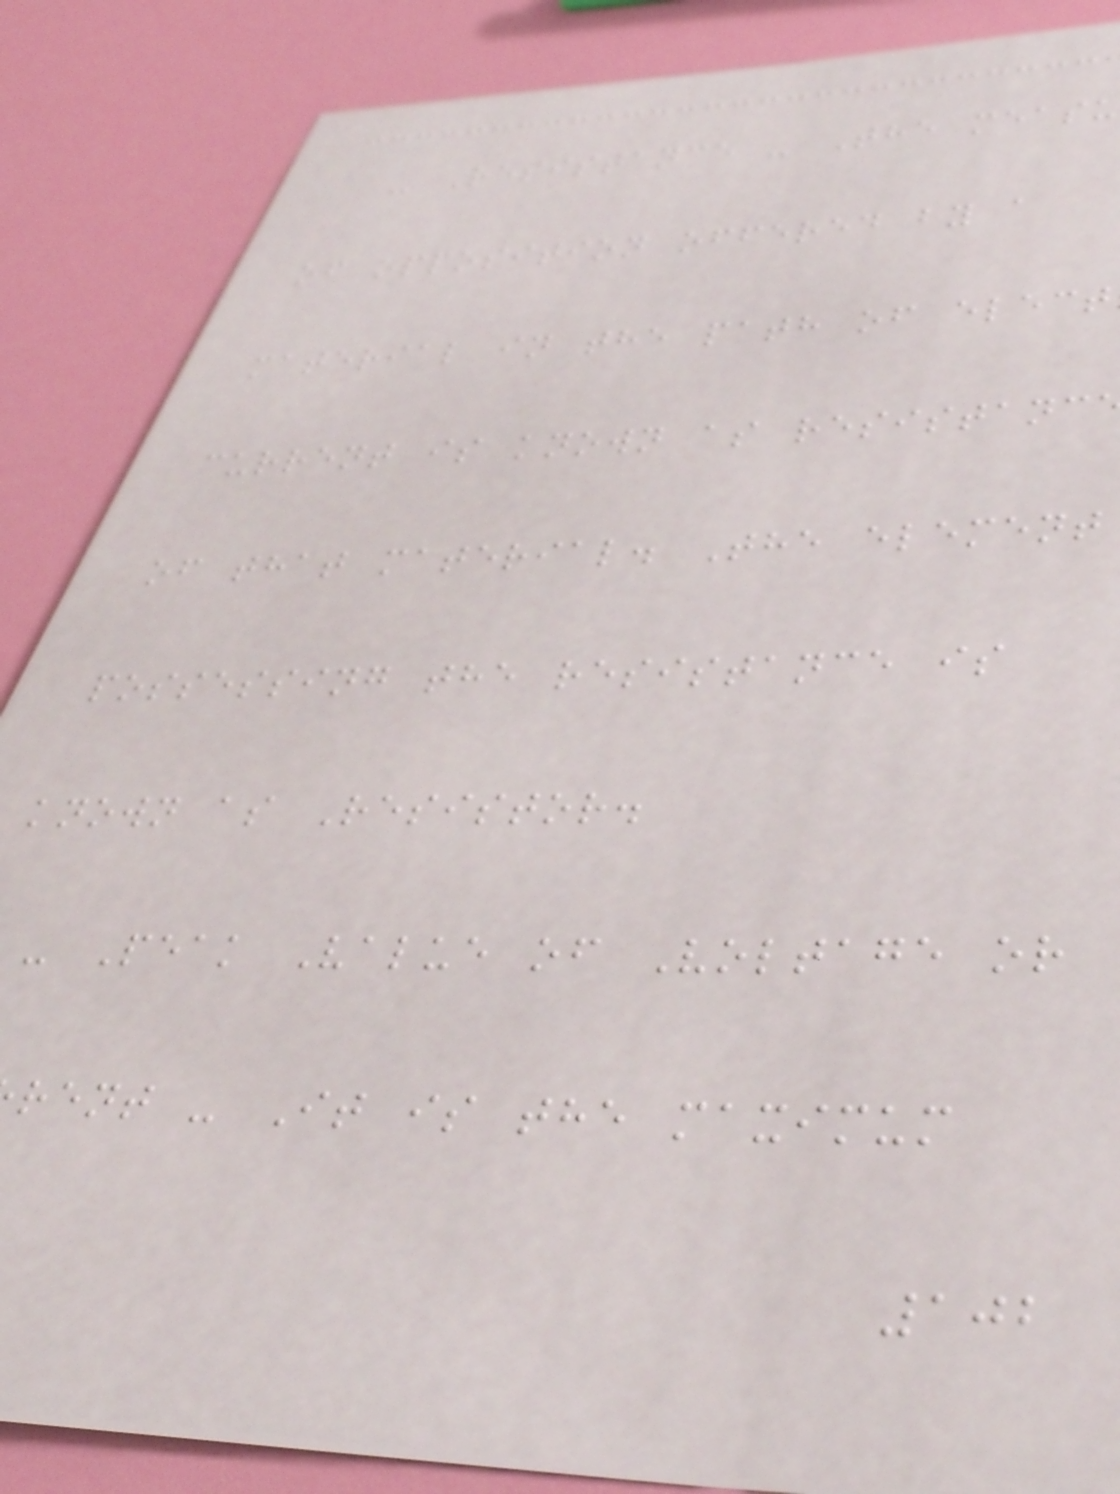- Resistance - The measu
of opposition offered by a
material in the path of elect
current is known as resistanc
of that material. The element
possessing the resistance is
known as Resistor.
- Peak Value of Voltage or
rent - It is the maximum
102
